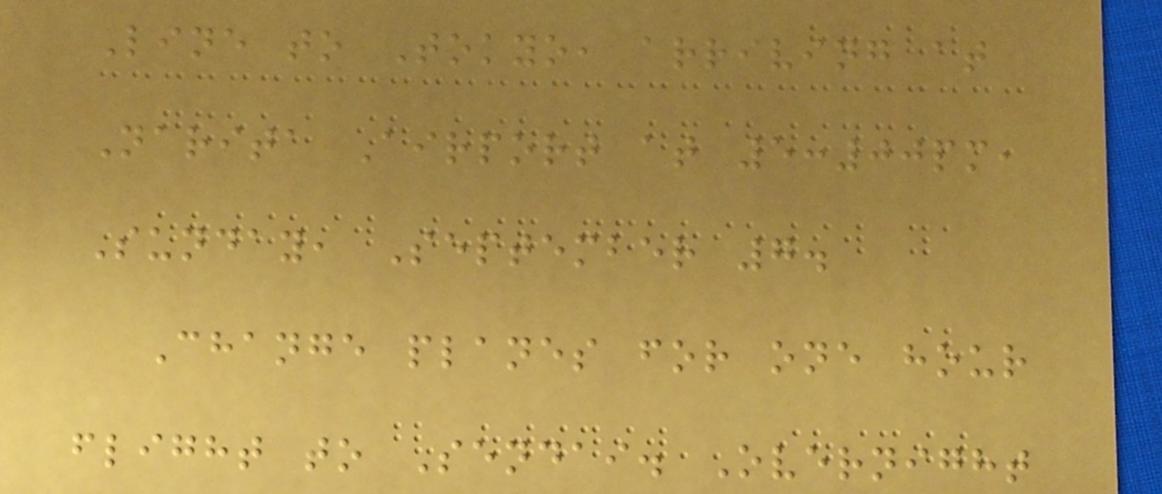Line to Tokyo, arriving at
Narita Airport at 5:00pm,
Sunday, September 7.
Change planes for one hour
flight to Sendai. Overnight
